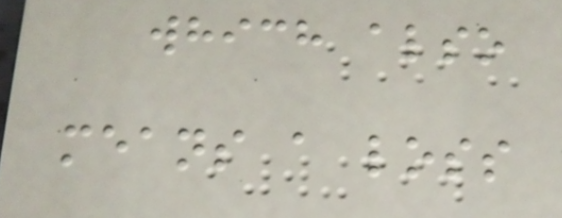which also
means a loss
